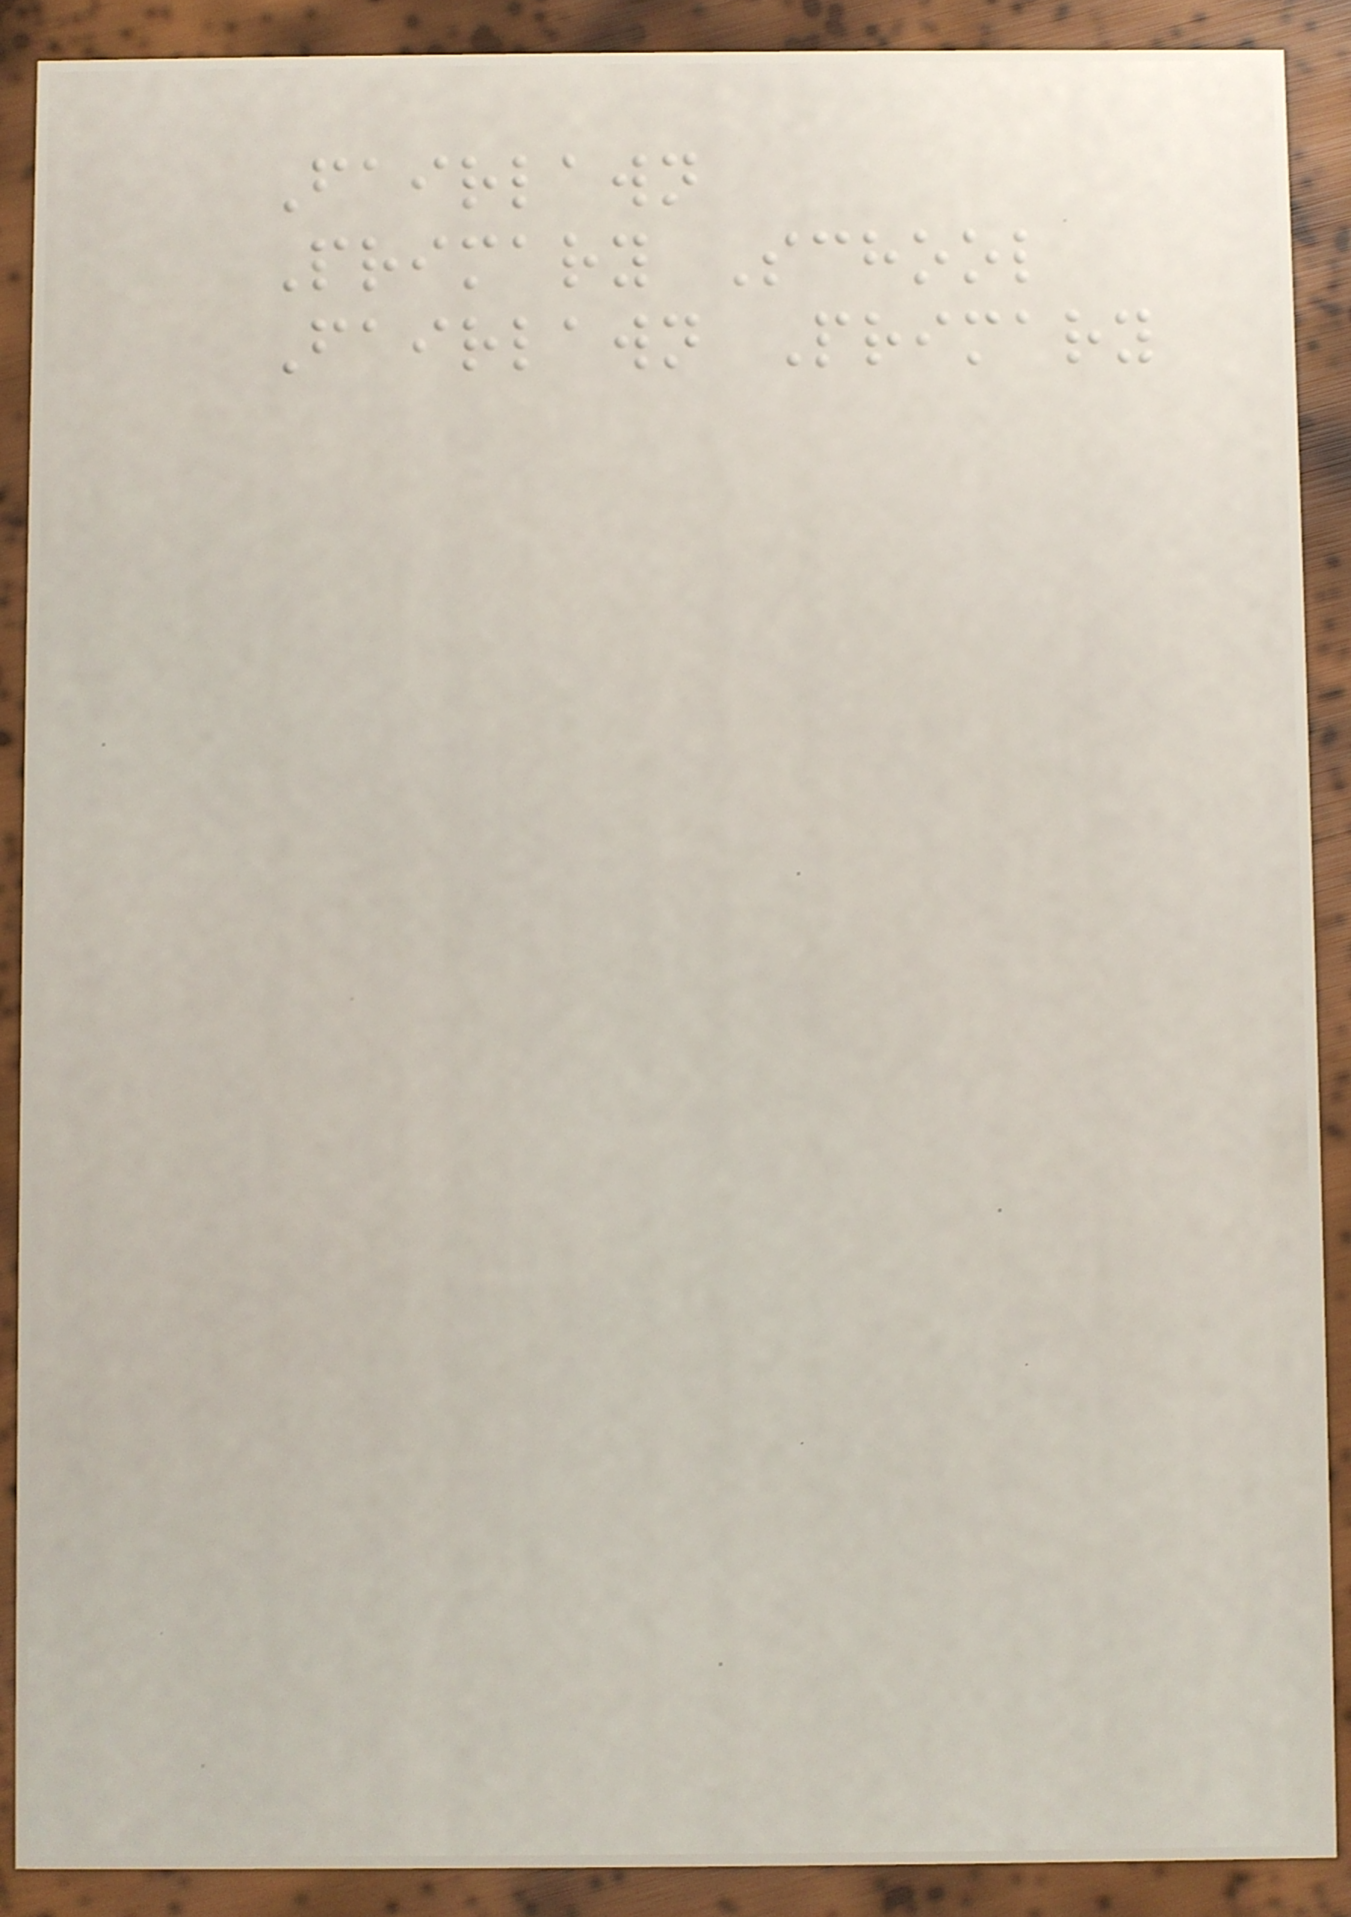Fairlawn
Primary School
Fairlawn Primary
